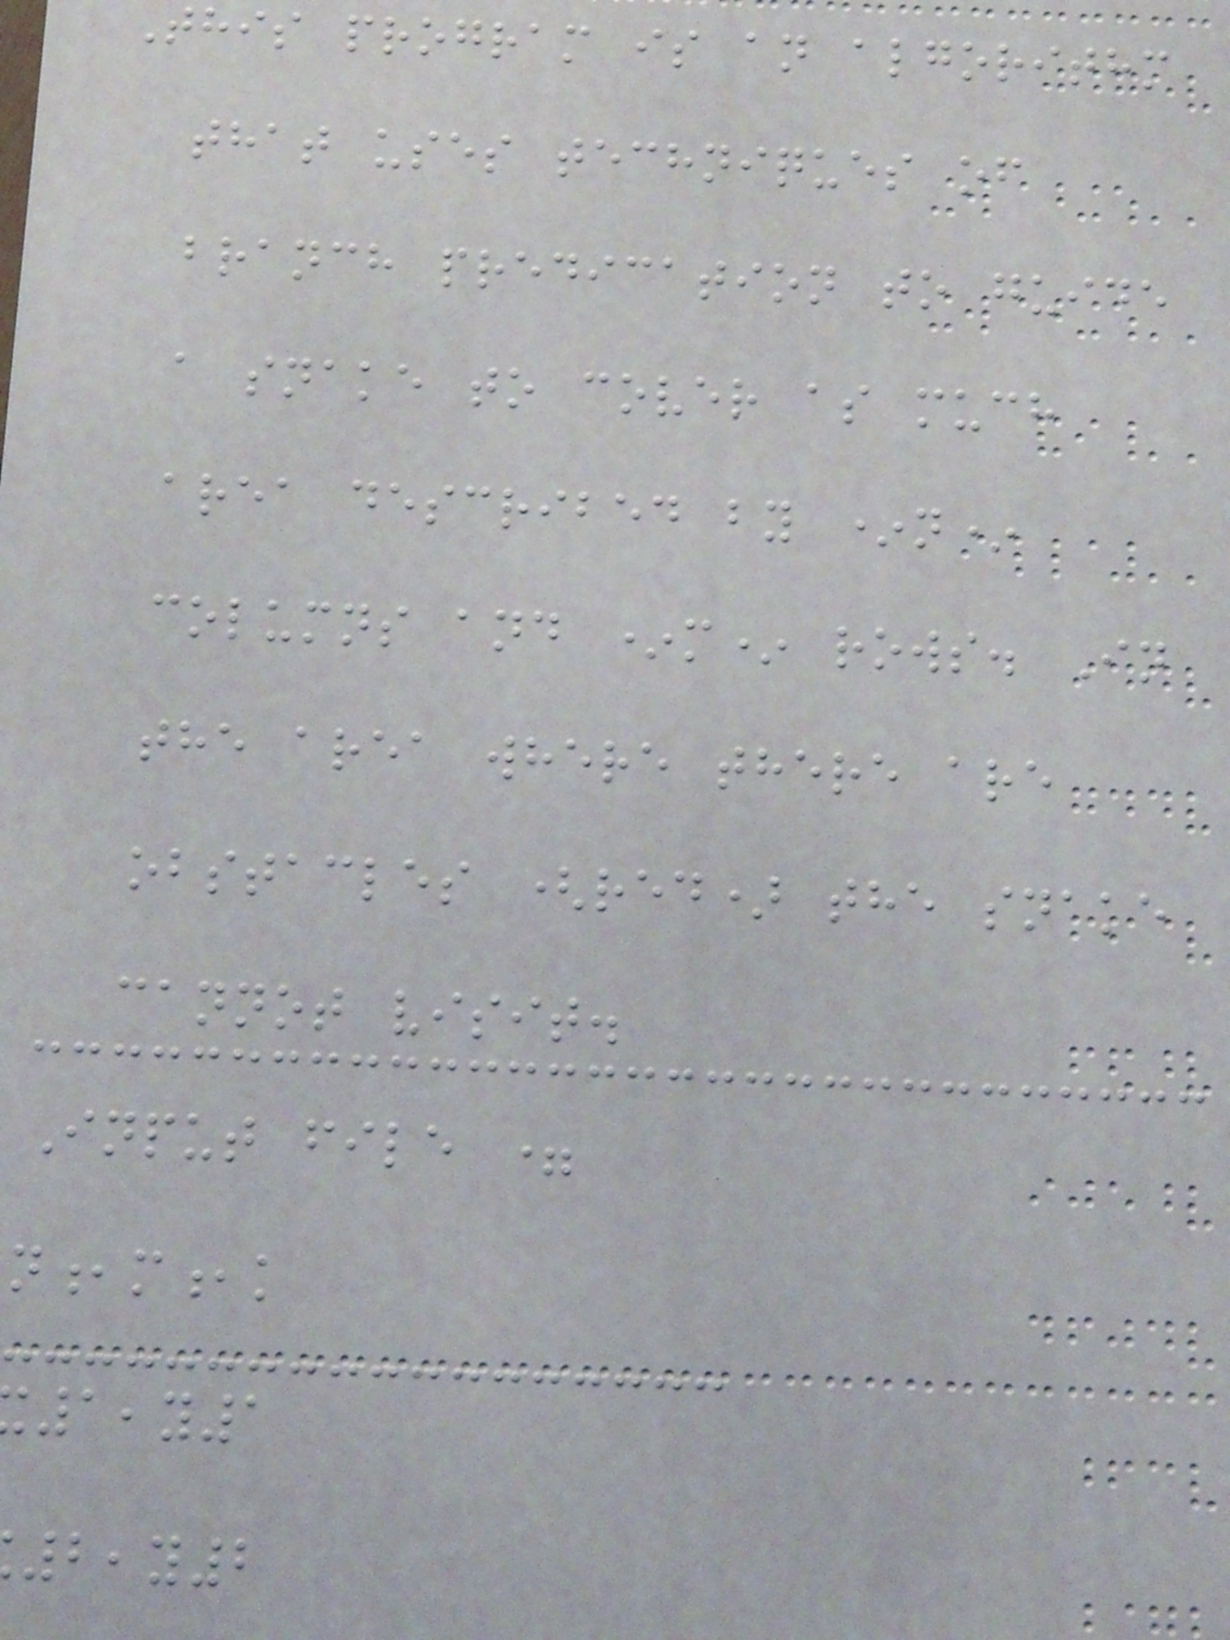This program is an algorithm
that uses techniques of
branch predication to guide
a snake to cover as much
area described by *n*
columns and *m* rows. In
the area where there are
obstacles (red) the snake
cannot visit.
Input file =
n,m,k
1,y1
2,y2
